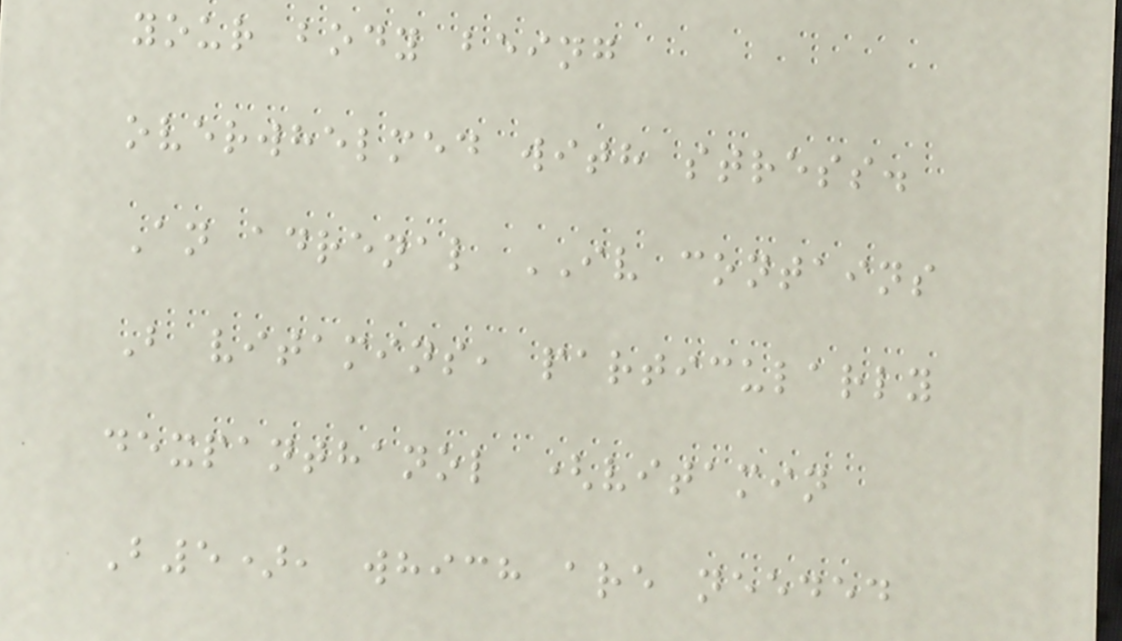your body being
overwhelmed with stress.
An adrenal IV contains
B vitamins, particularly
dexpanthanol (vitamin
B5), which are needed
